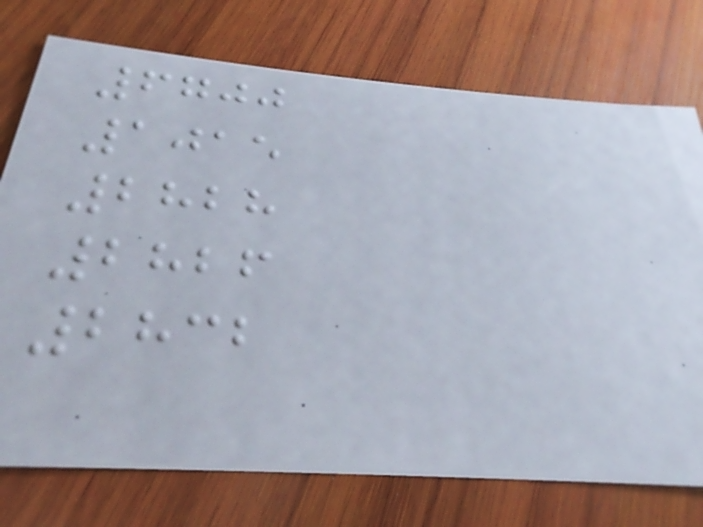6700
1015
2828
2826
2832
